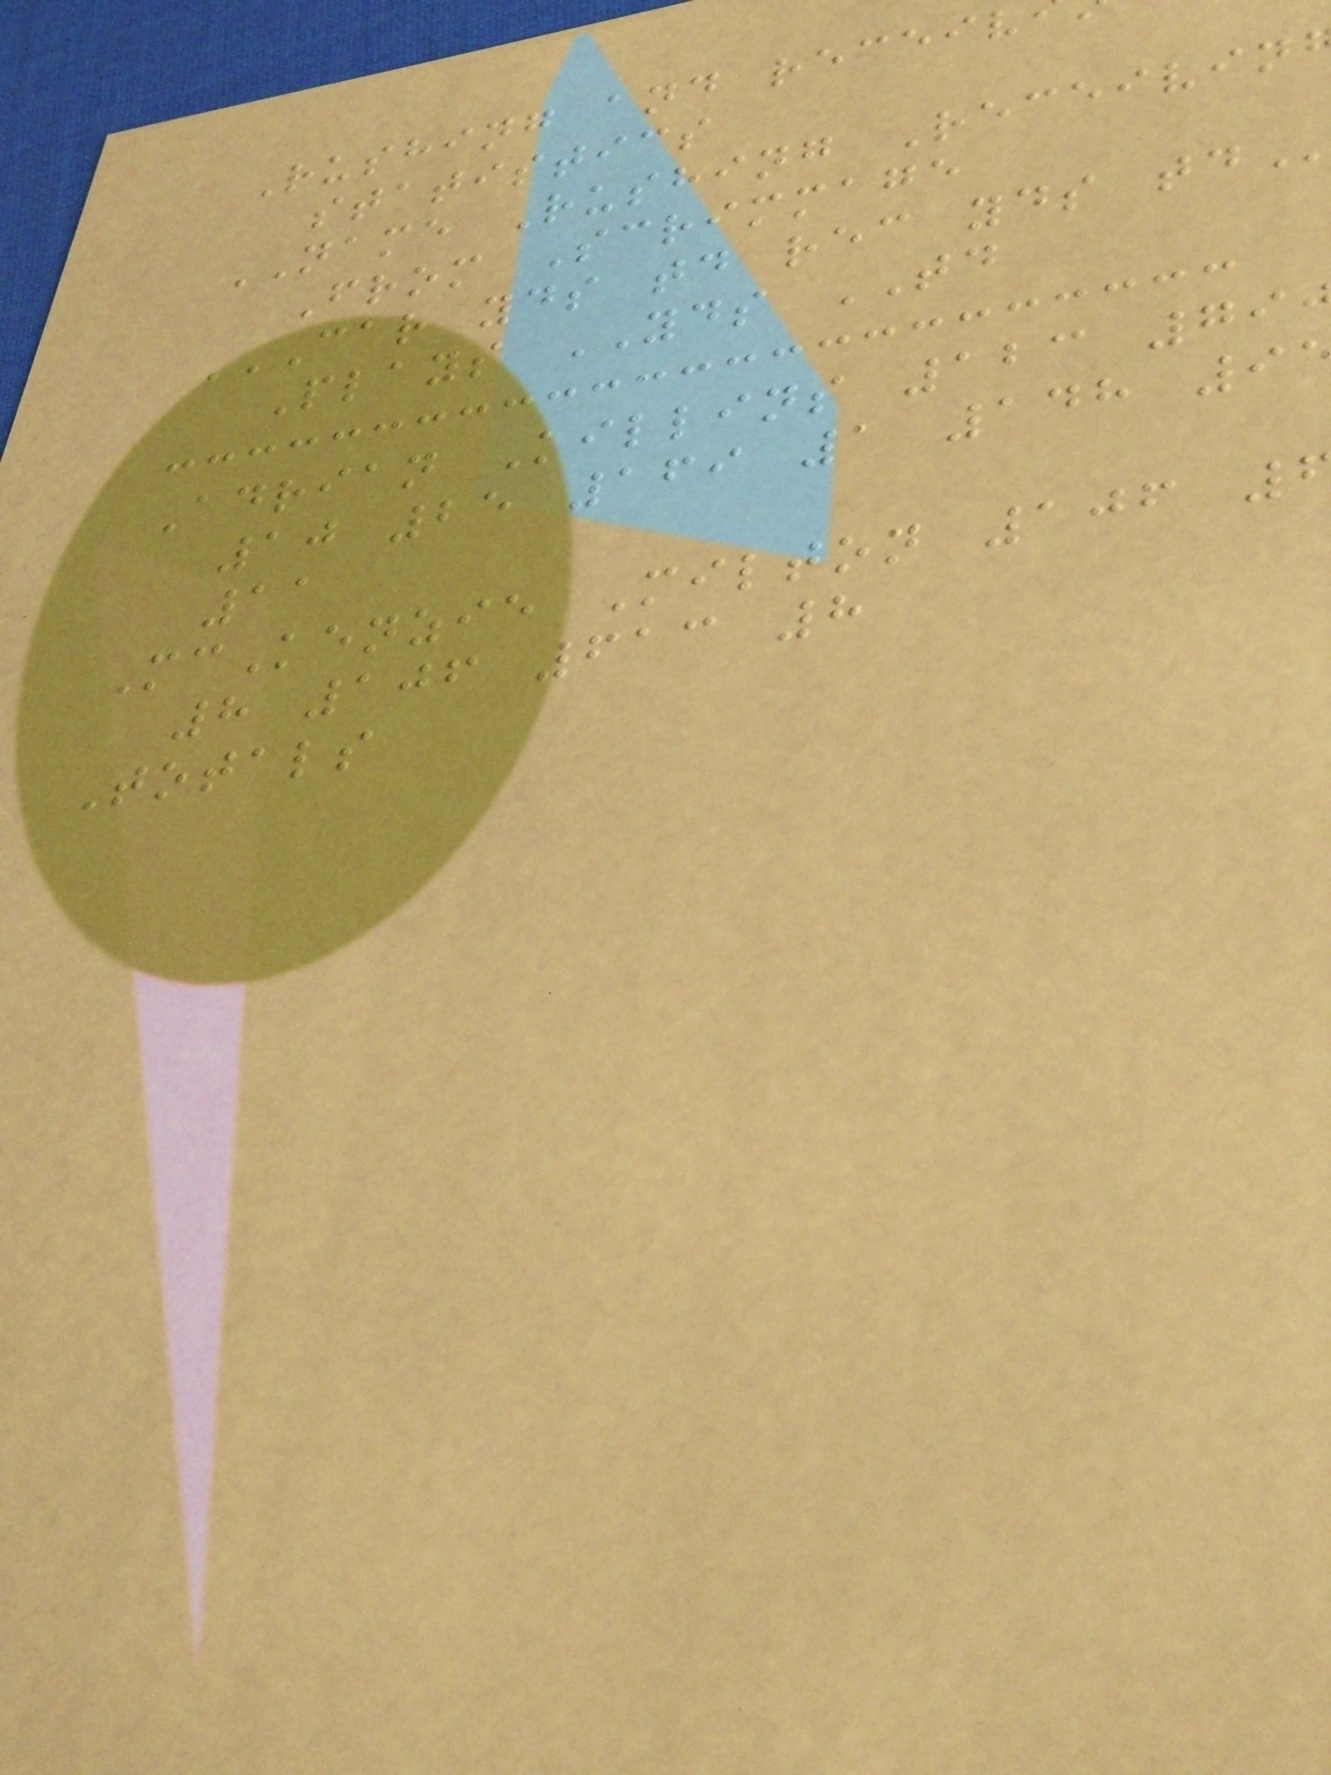Rushing and receiv
statistics
NAME Rushing Receivin
From Scrimmage
Plays YDS TD
Adrian Killins 123 79
10 25 169 1 148 9
11
McKenzie Milton 106
8 106 613 8
Totals
